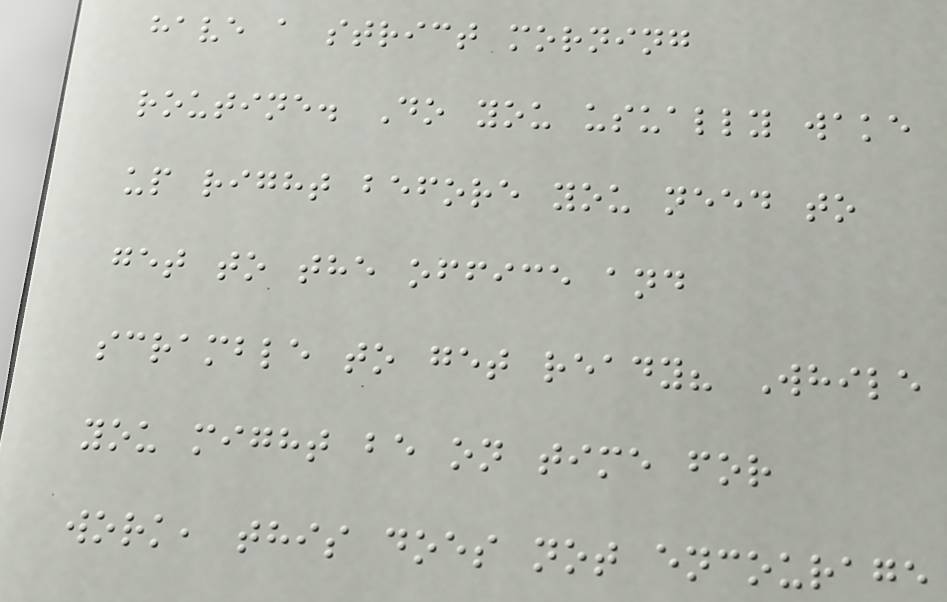have a strict morning
routine. Do you usually wake
up right before you need to
get to the office and
scramble to get ready? While
you might be on time for
work, this does not encourage
